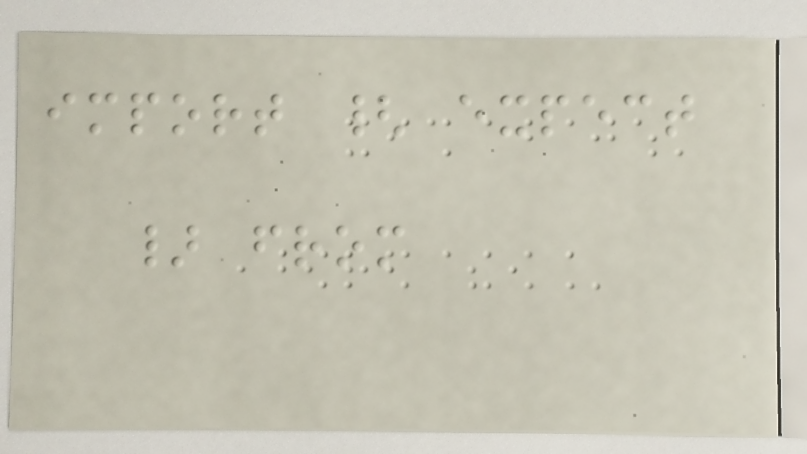import { expect
} from
